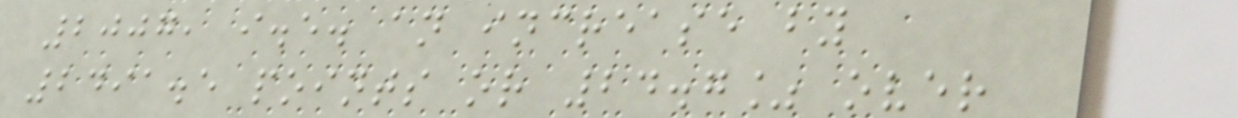2007, i.e. an increase by
2491.5 points or 24.7% over
